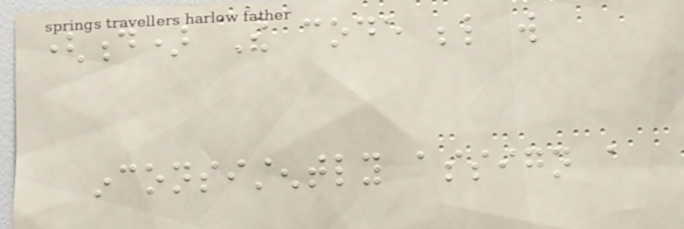(d) The code below will
inconsistently assign a
